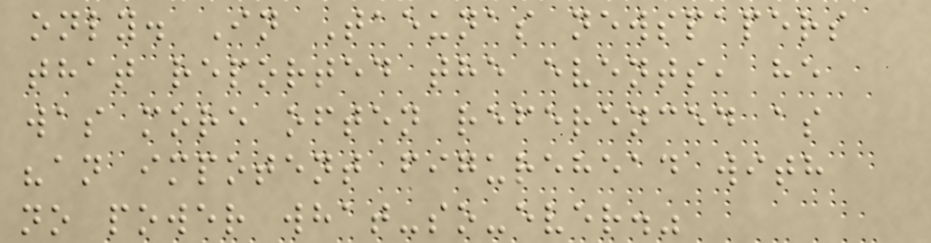only. In Taeunas newspapers
that reported the events, he
was more often referenced as
"an impotent figurehead with
no power what-so-ever."
